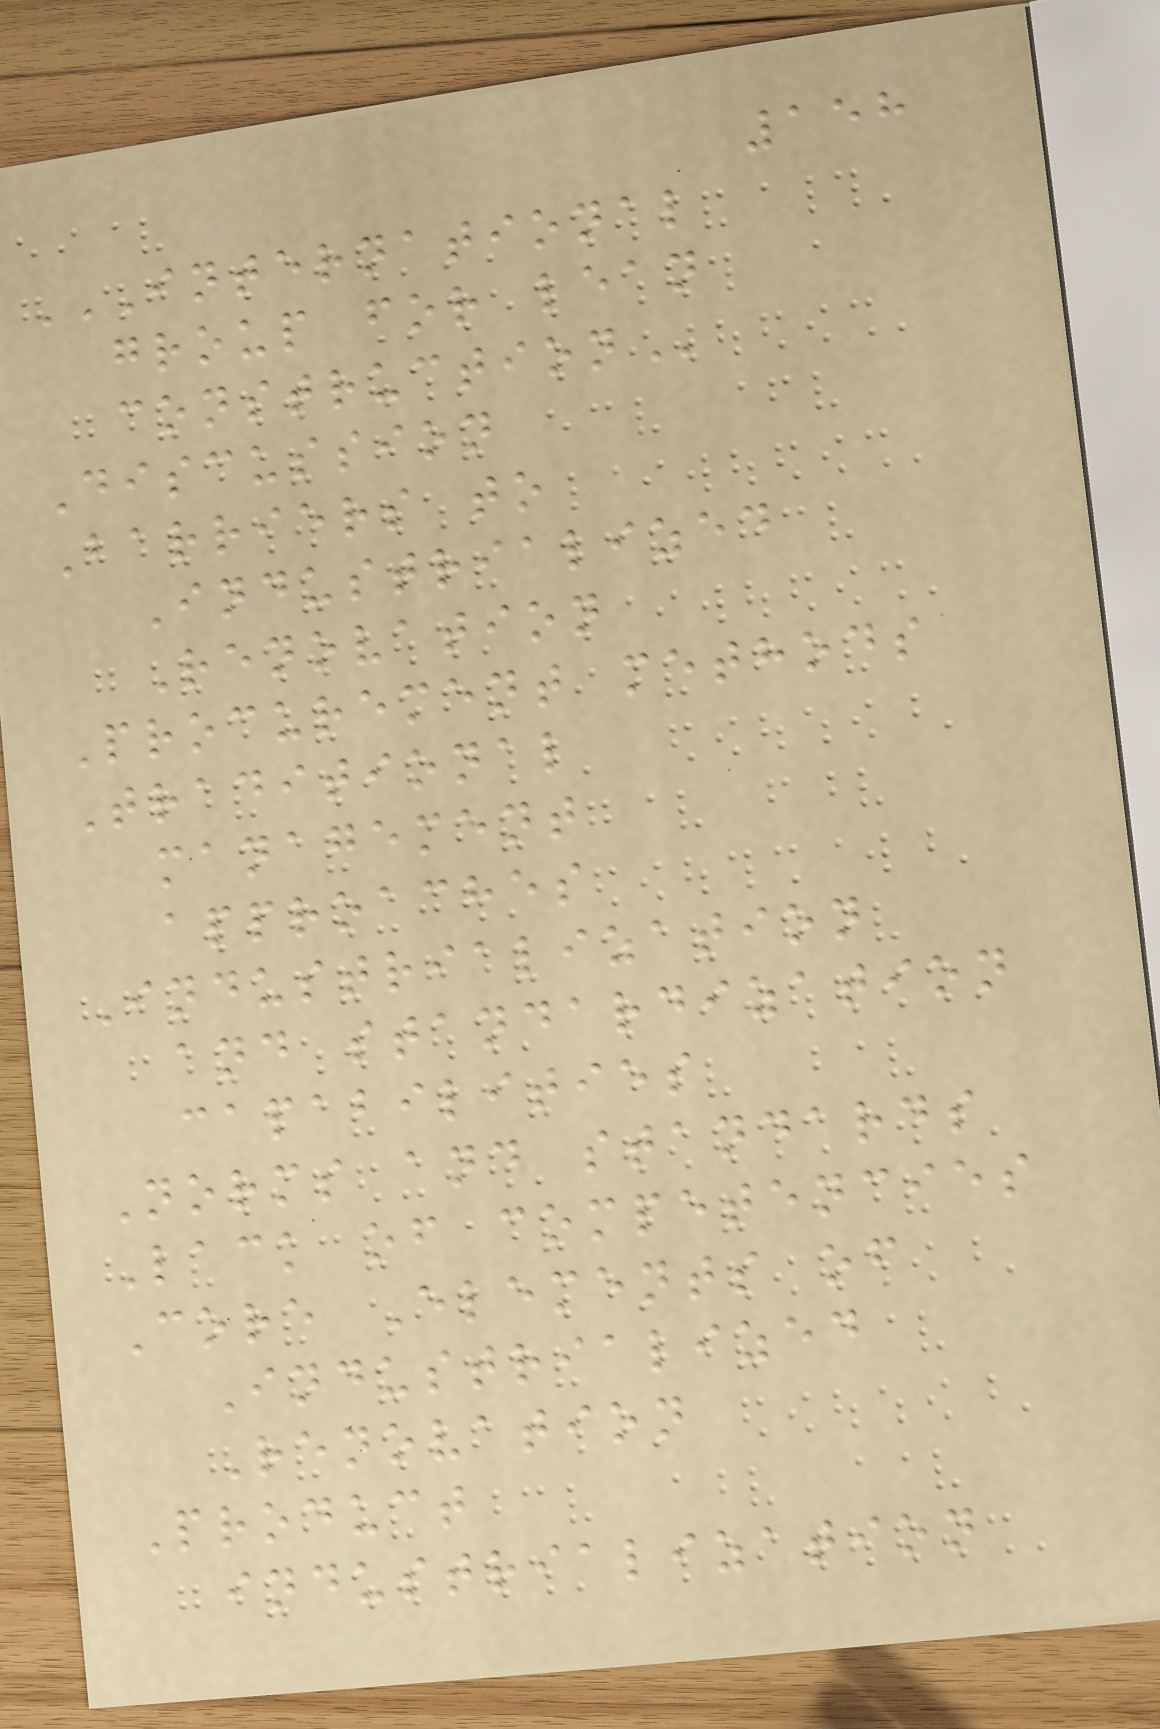158
INTERNATIONAL
GROUP FOR LEAN
CONSTRUCTION
Discussion
Barriers to
Industrialized
Renovation
Procurement methods
Traditional
management
approaches
Industrialization
and standardization
capabilities
Norms and standards
Lack of competencies
Core Elements of
Industrialized
Renovation
Product
industrialization
